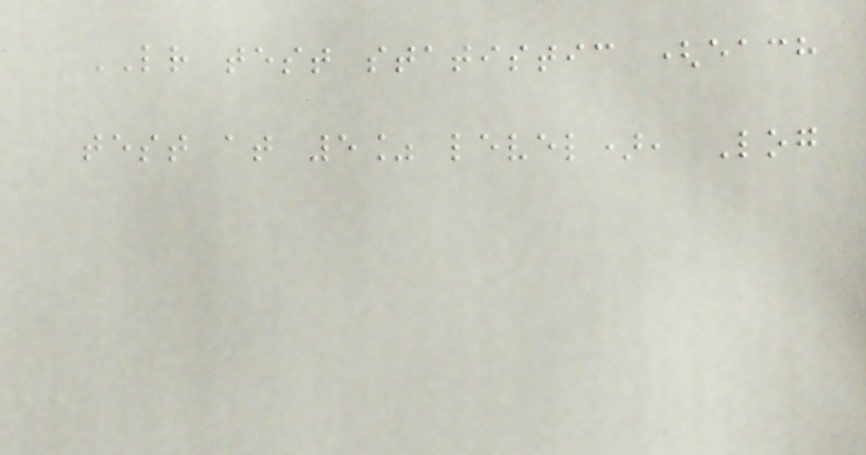LR test statistic (each
test at 5% level), Log
